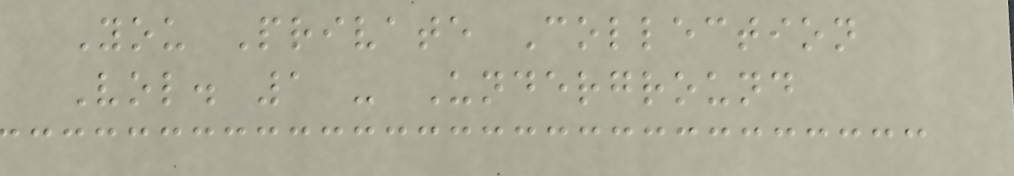You Private Collection
Vol. 1 - Underground
